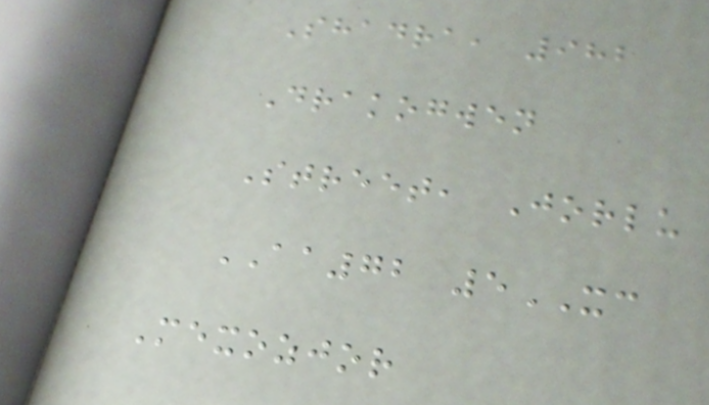Shadra, 982
Drakogwen
Street, Jorlu
AA72 5XC
Mexozjor
